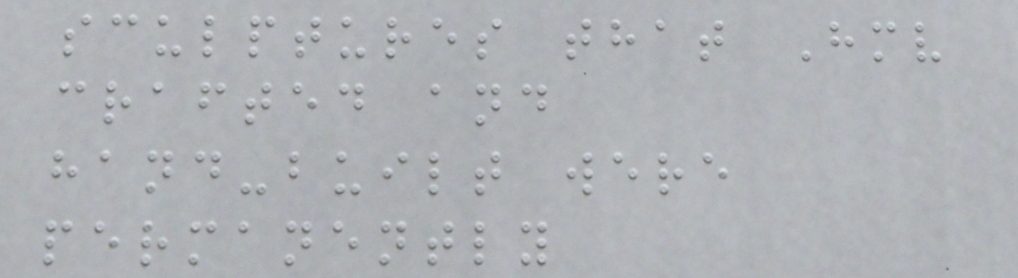sculptures that Hmv
crafted and
hand-built were
permanently
